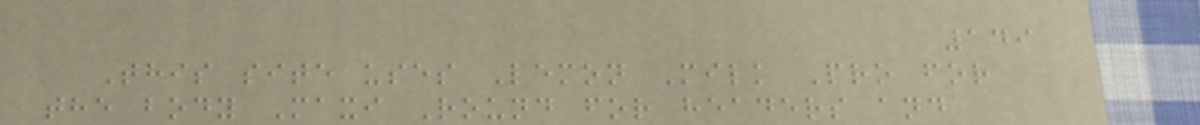149
This site uses Lemon Milk Pro for
the body Maxi Round for headers and
